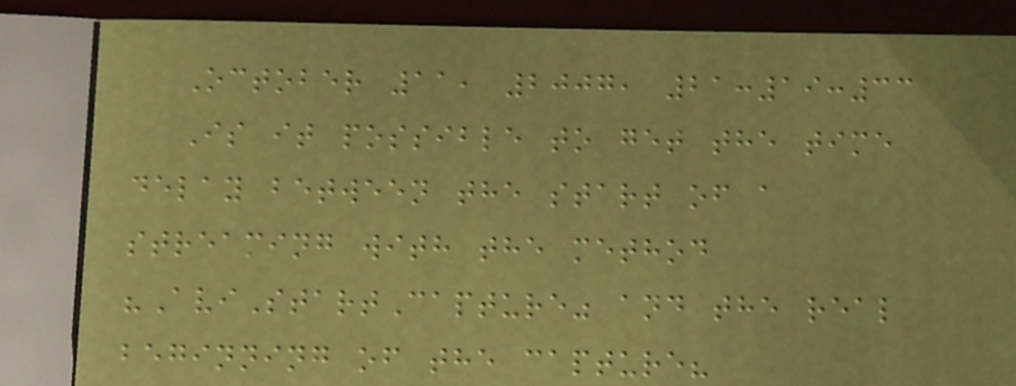October 11, 2007, 21:19:33
Is it possible to get the time
delay between the start of a
streaming with the method
"AviStartCapture" and the real
beginning of the capture?
